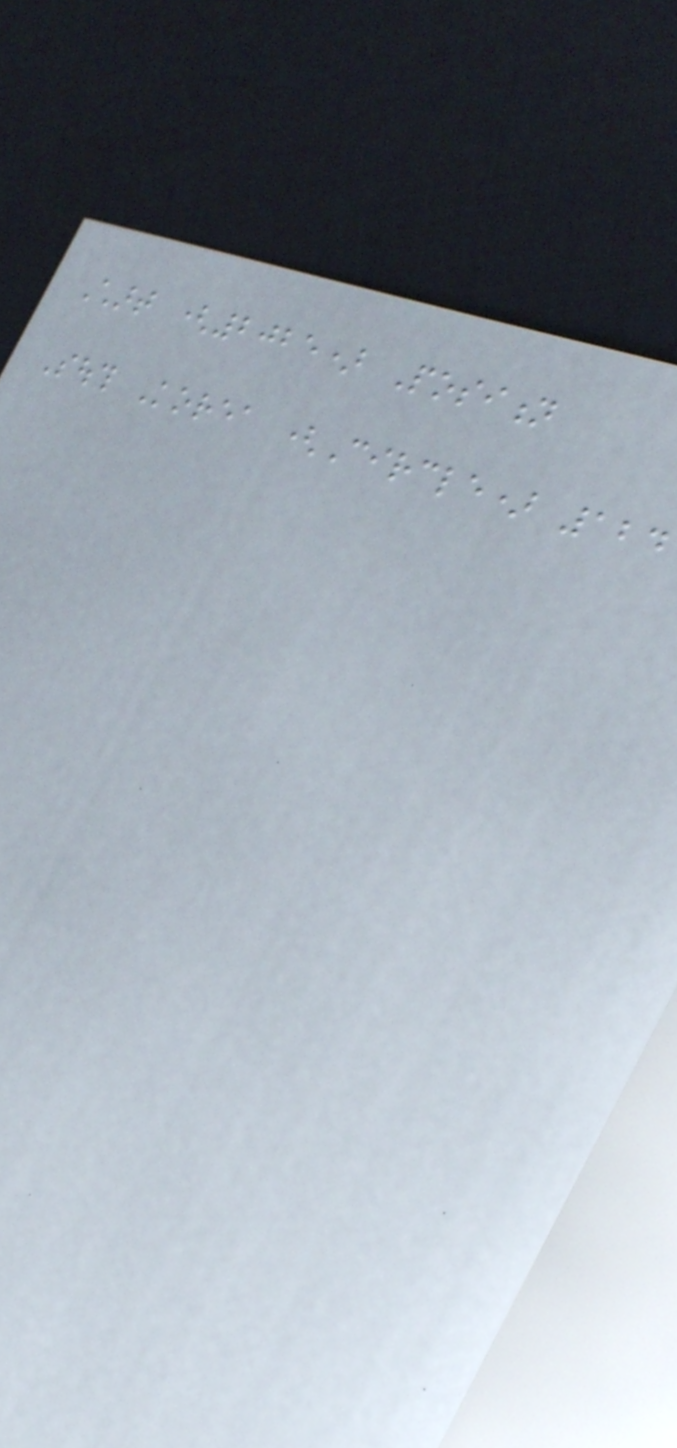Chart (2025) Position
South Korea (Circle) 124
